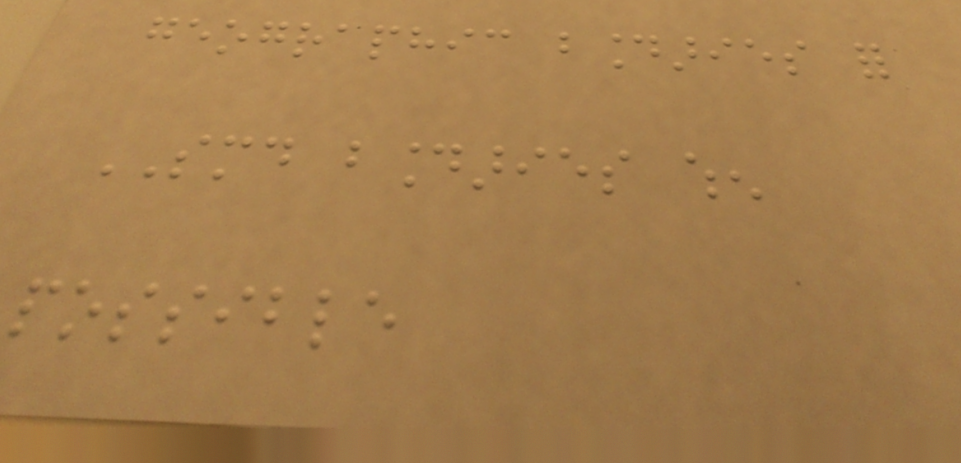geographic boundaries for
SMD boundaries when
possible
